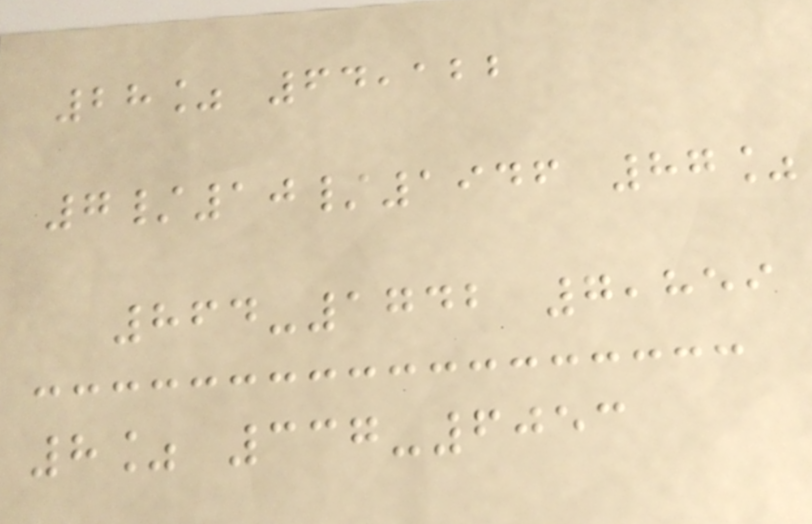28% 64,122
7/10/1946 87%
864-1742 7,859
8% 337-6053
